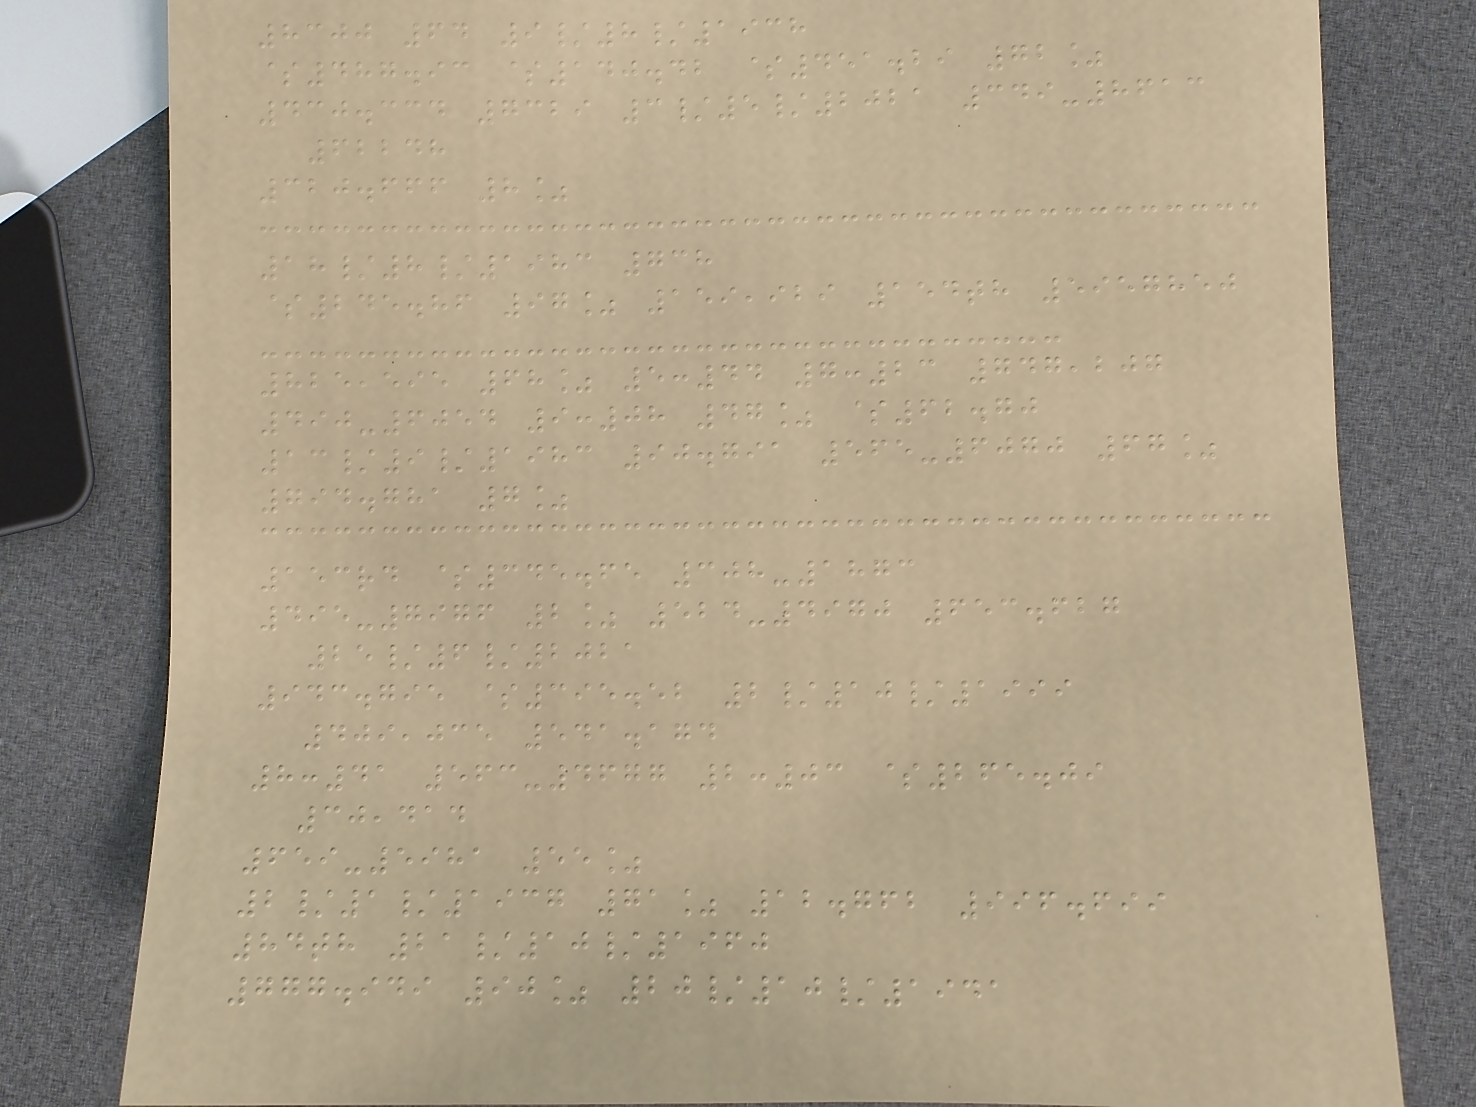8300 64 9/8/1938
$487.93 $140.42 $451.29 72%
430.334 7329 3/5/2021 349-8613
62248
320.666 8%
18/8/1983 738
$245.86 97% 159,929 154th 5957850
825,595 68% 5:44 7:23 747,207
490-6054 9:08 47% $62.70
13/9/1983 90.791 565-6070 67%
794.781 7%
153rd $345.65 308-1873
495-7976 2% 524-4970 653.627
25/6/2021
943.795 $395.52 2/10/1999
409,035 541.174
8:41 563-4677 2:03 $265.09
30,414
659-5981 55%
2/1/1937 71% 12.762 996.699
84th 21/10/1960
777.949 90% 20/10/1941
